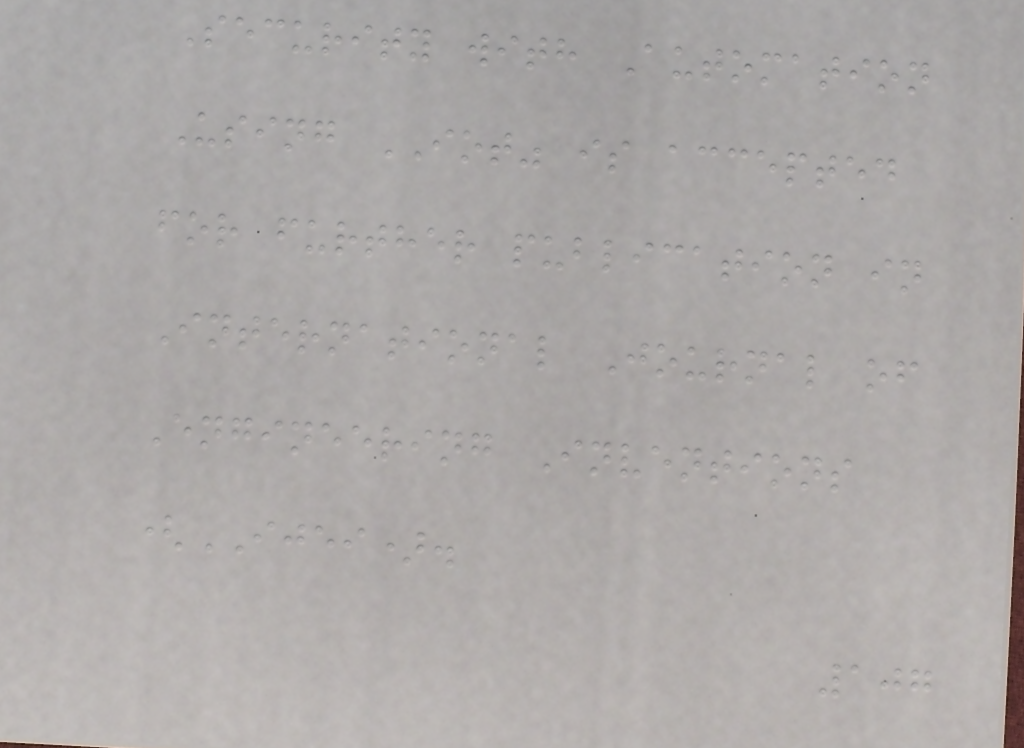Security with Automation
Using IOT" is accepted
for further publication in
International Journal of
Engineering Inventions
(IJEI).
107
